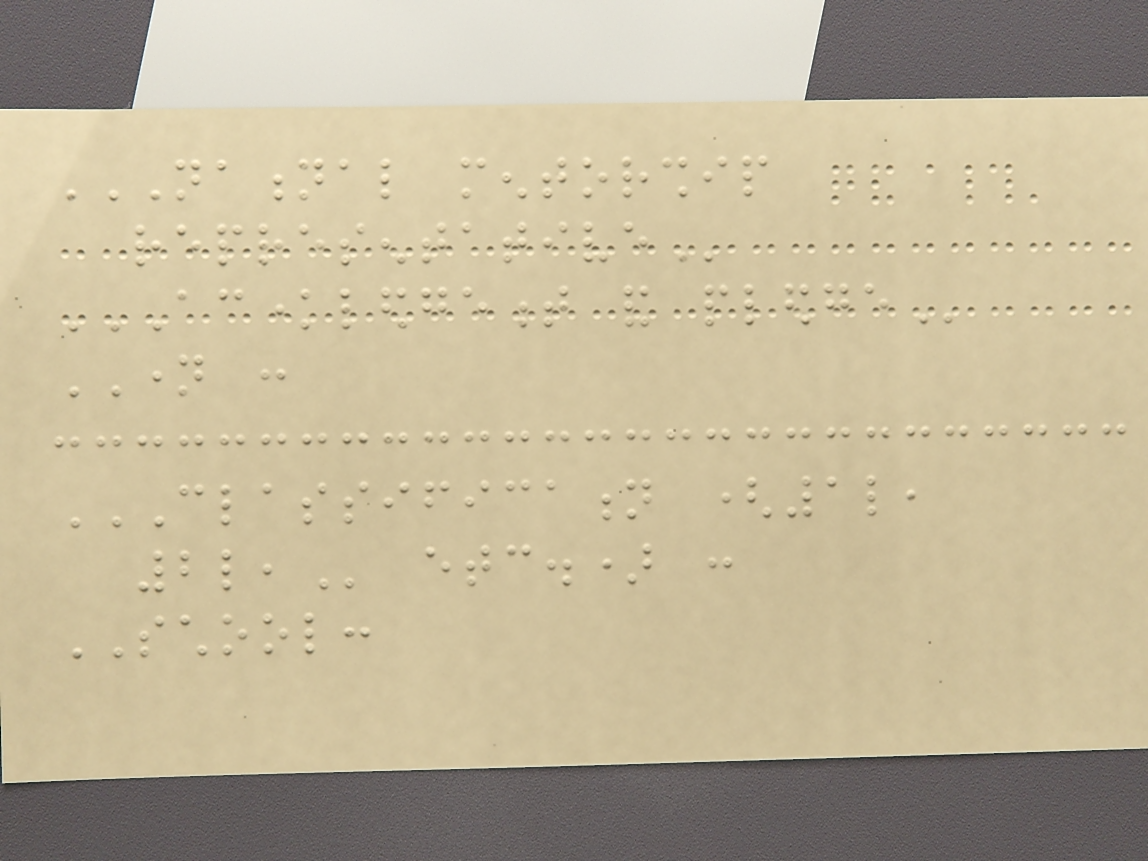NATIONAL MENTORSHIP
REPRESENTATIVE
ACKNOWLEDGEMENT AND PLEDGE
NAME :
CLASSIFICATION (1L,
2L, etc.) :
SCHOOL:
